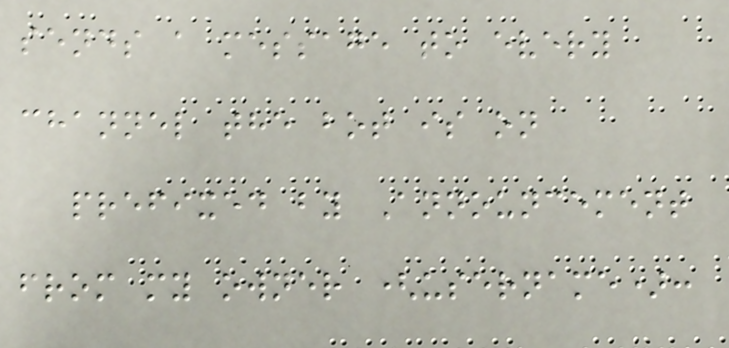sends a message to every
channel the bot is on
prefixed by Announcement
from my owner (username):
